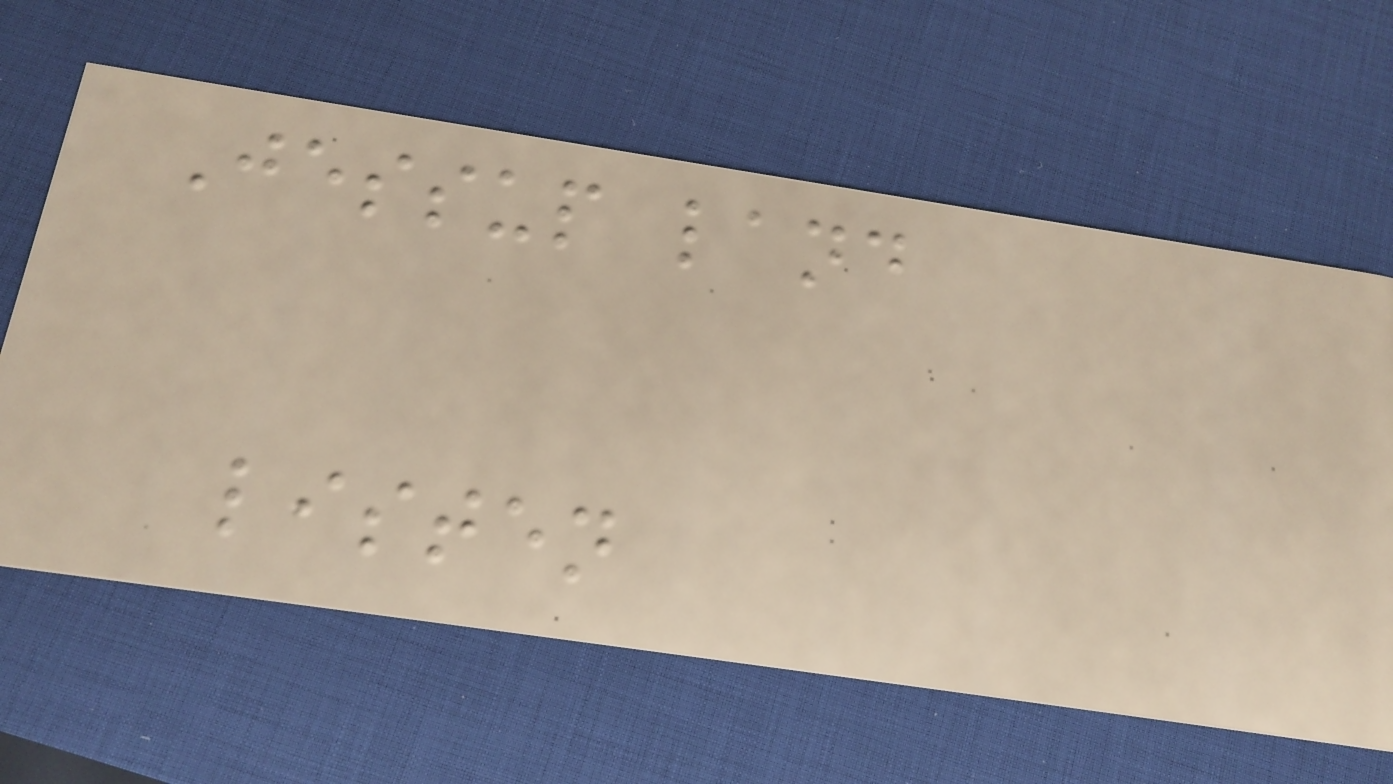Jessup land
listen
